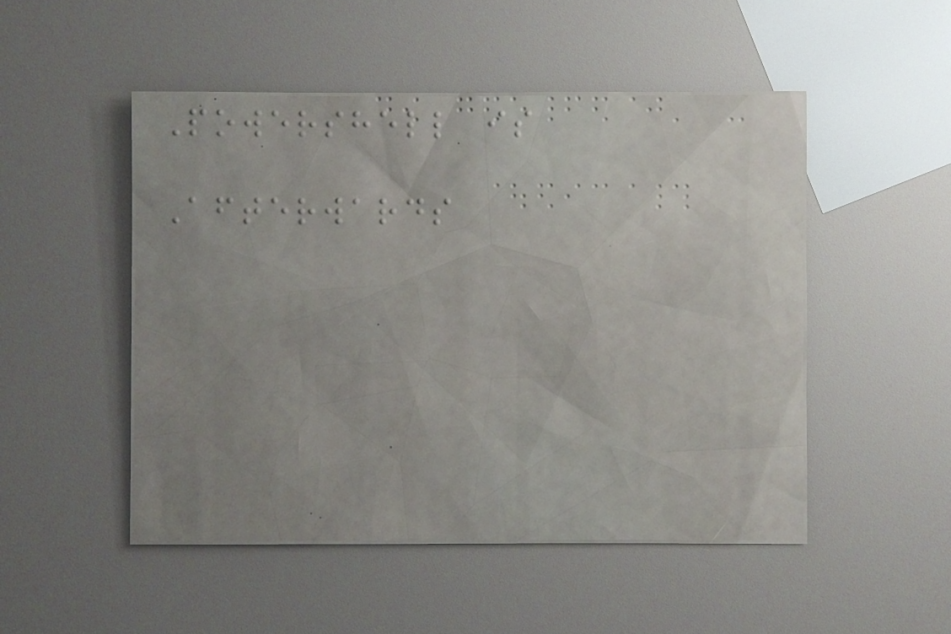Powershell is
Afterwards
